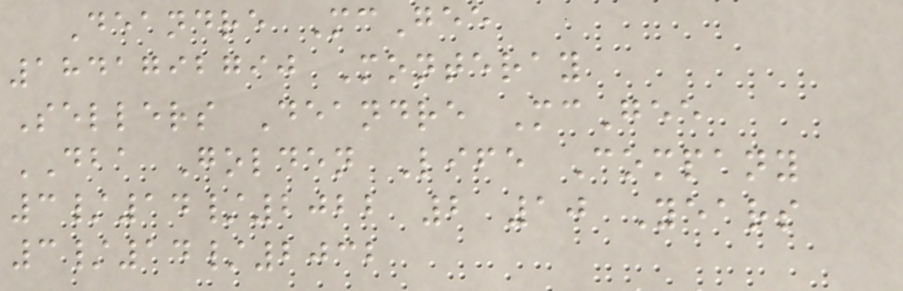Deandre McGee
1841792790 Monteray
Sellers Deandre McGee
DBA Golden Life Company
3/14/2022 2 10 Years
3/14/2032
